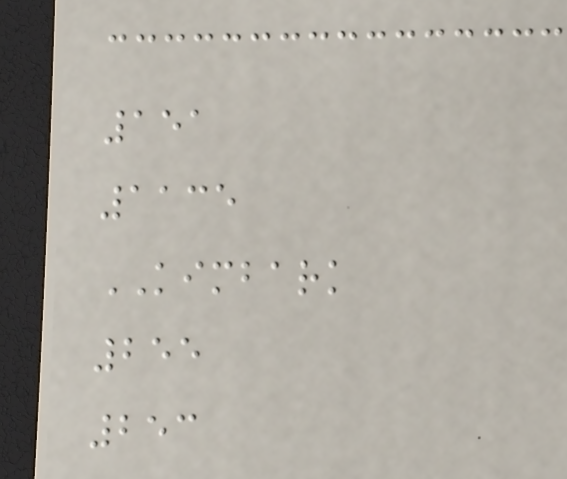151
1135
KIMBARK
255
253
